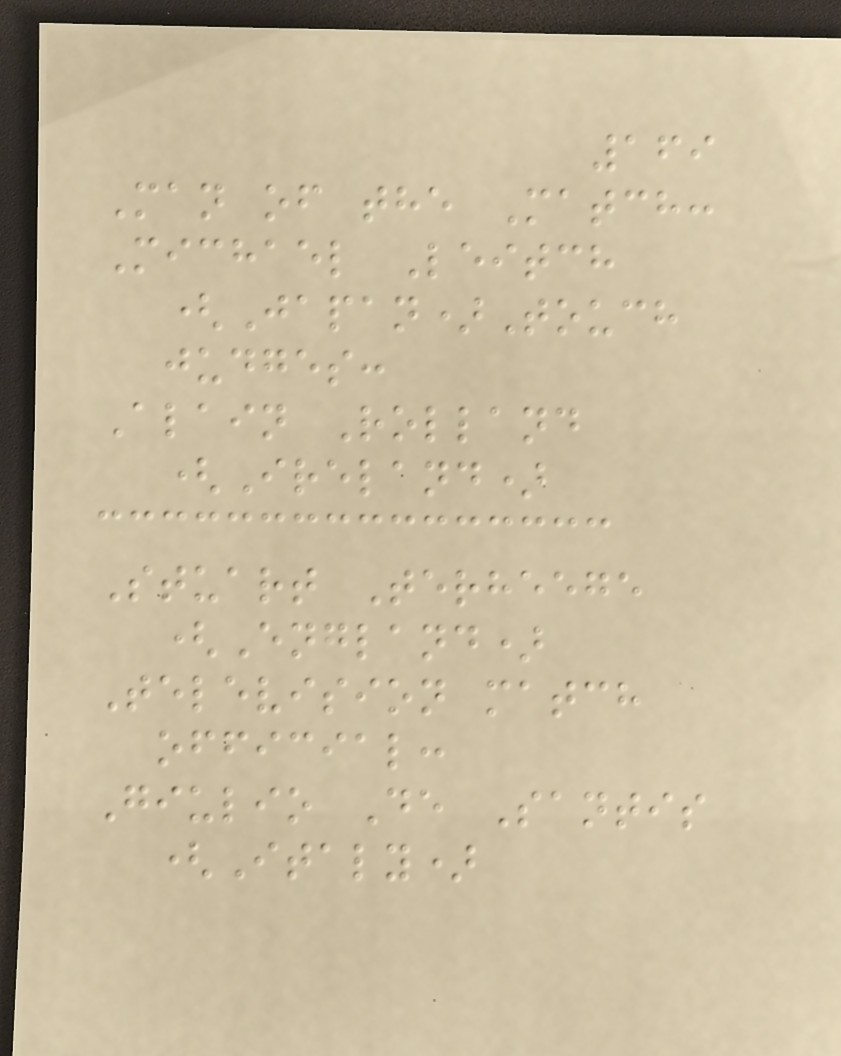169
Man of the Match:
Michael Leitch
(Japan)Touch
judges:
Alain Rolland
(Ireland)
Stuart Terheege
(England)
Television match
official:
Giulio De Santis
(Italy)
